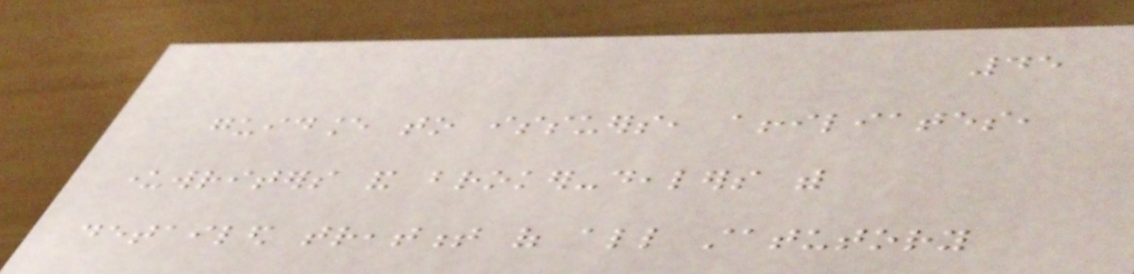45
guidance to issuers, affiliates,
underwriters and broker-dealers with
detailed treatment of all statutory
